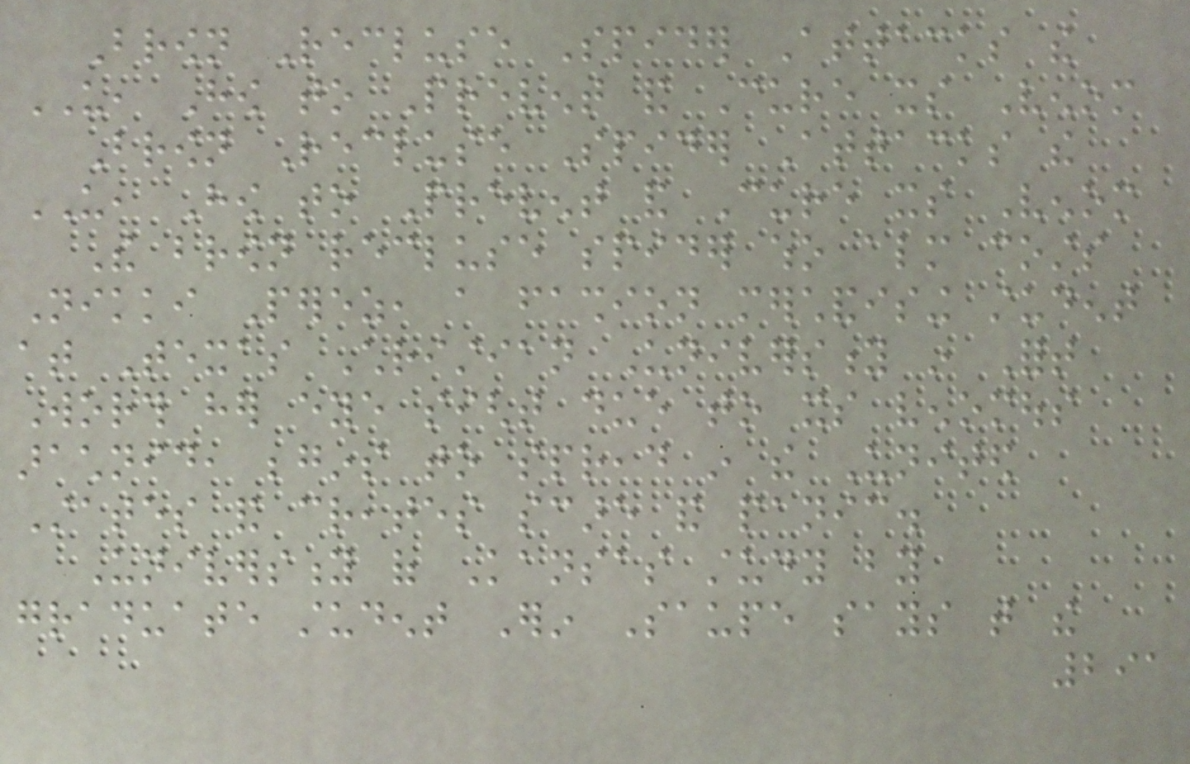Brown Recluse Spider Attacks the
US, How to Prevent and Cure its Venom
Brown Recluse Spider Attacks the
US, How to Prevent and Cure its Venom
The brown recluse spider who almost costs
Nikki Perez, a fashion merchandising student
at Texas Christian University in Fort
Worth her eye sight due to its venomous
arachnid, begins to spread in the United
States and creates scare and panic.
University of Kansas study by
graduate student Erin Saupe says that the
291
